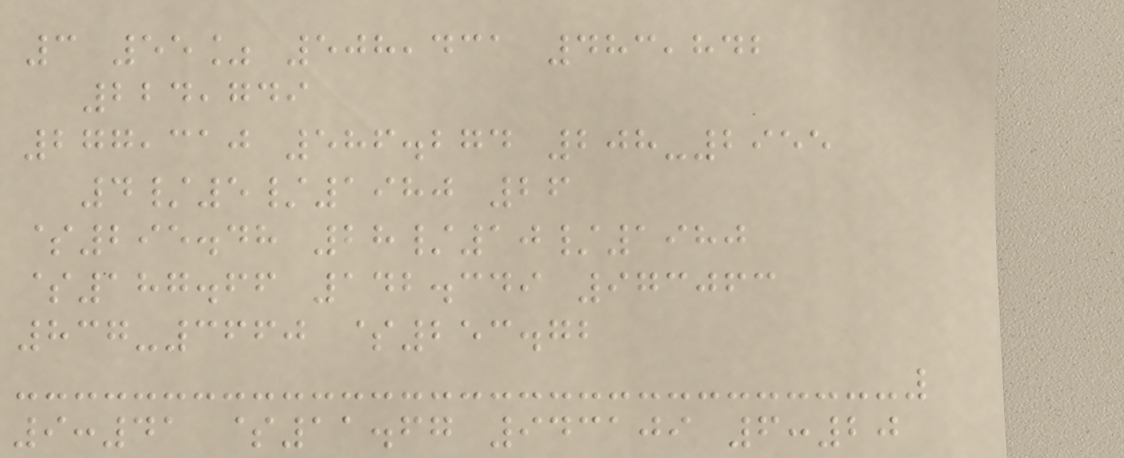3 55% 508,431 483,842
224,749
277,310 586.274 208-2955
4/5/1980 26
$295.48 28/10/1980
$187.66 142.349 973063
837-3660 $253.72
9:41 $11.67 943109 6:20
